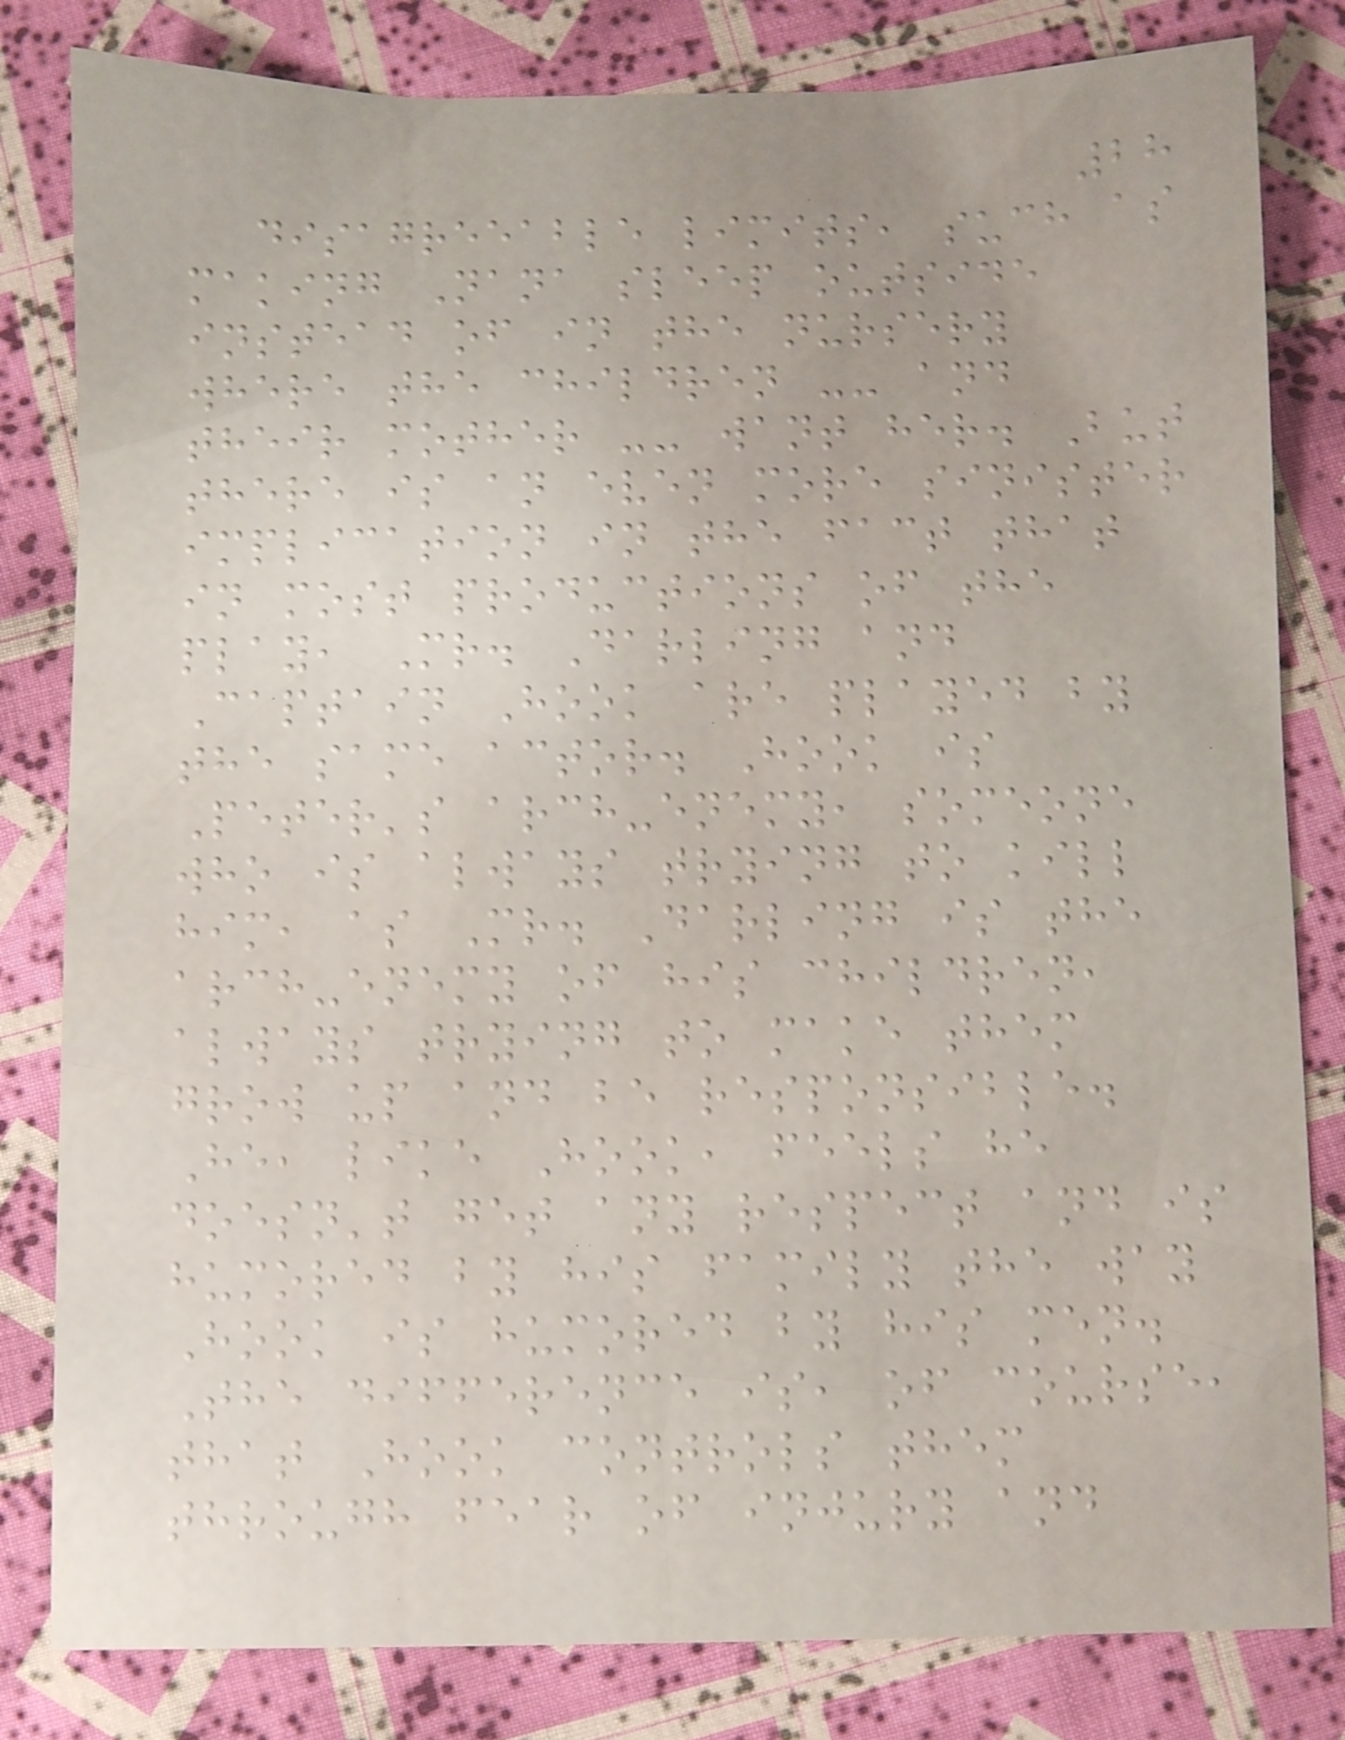28
disagreeable limits, such as
making Nana sleep outside
instead of in the nursery
where the children -- and
their mother -- want her. But
there is an even more sinister
implication in the fact that
in most productions of the
play, Mr. Darling and
Captain Hook are played by
the same actor. Hook is
Peter's arch-enemy, someone
who is always trying to kill
him, as Mr. Darling is the
arch-enemy of his children,
always trying to make them
grow up and be responsible.
He, like Hook, feels he
doesn't get any respect and is
humored by his family the way
Hook is humored by his men.
The difference is, of course,
that Hook controls them
through fear of injury and
